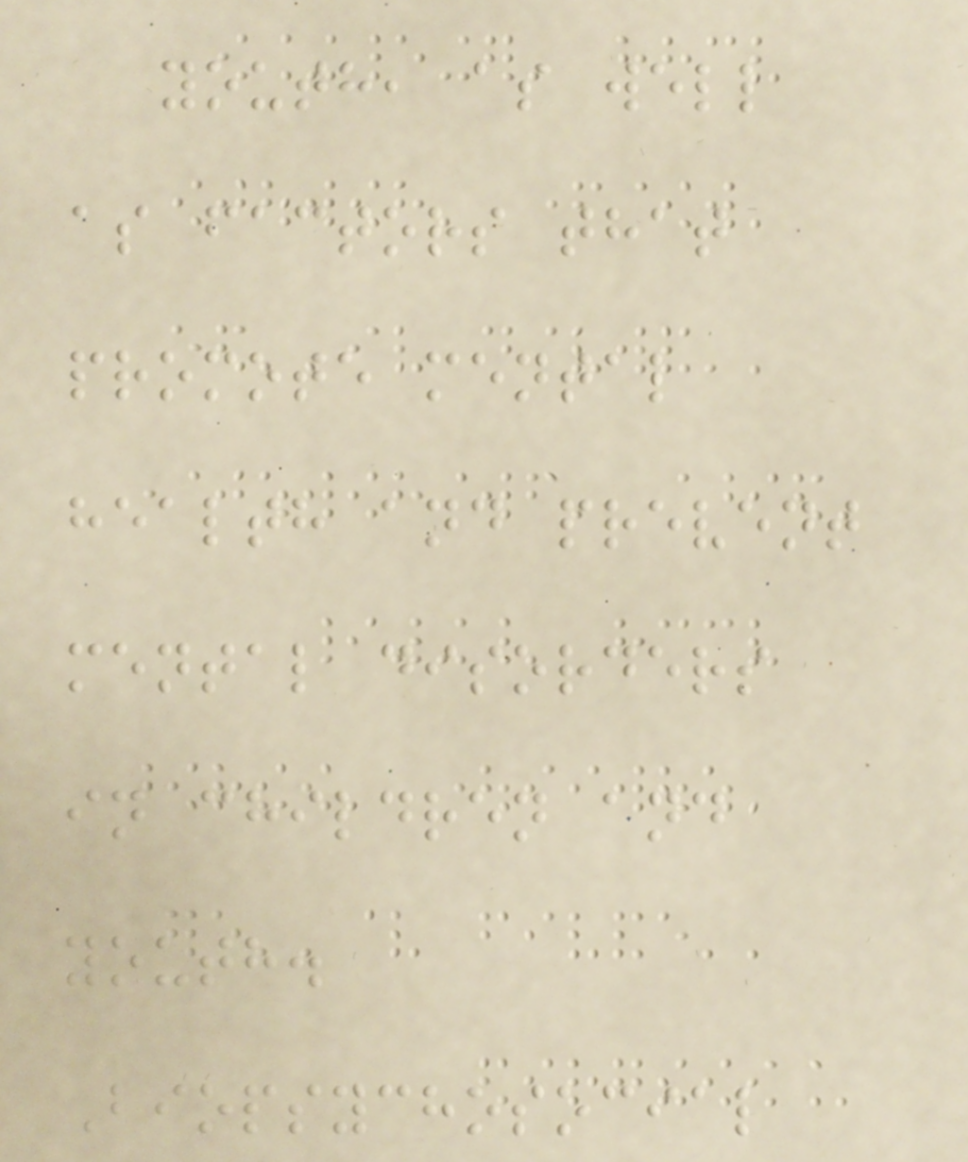youth, as well
as factors that
promote mental
health and prevent
mental disorders
in children and
youth.
Biopsychosocial
